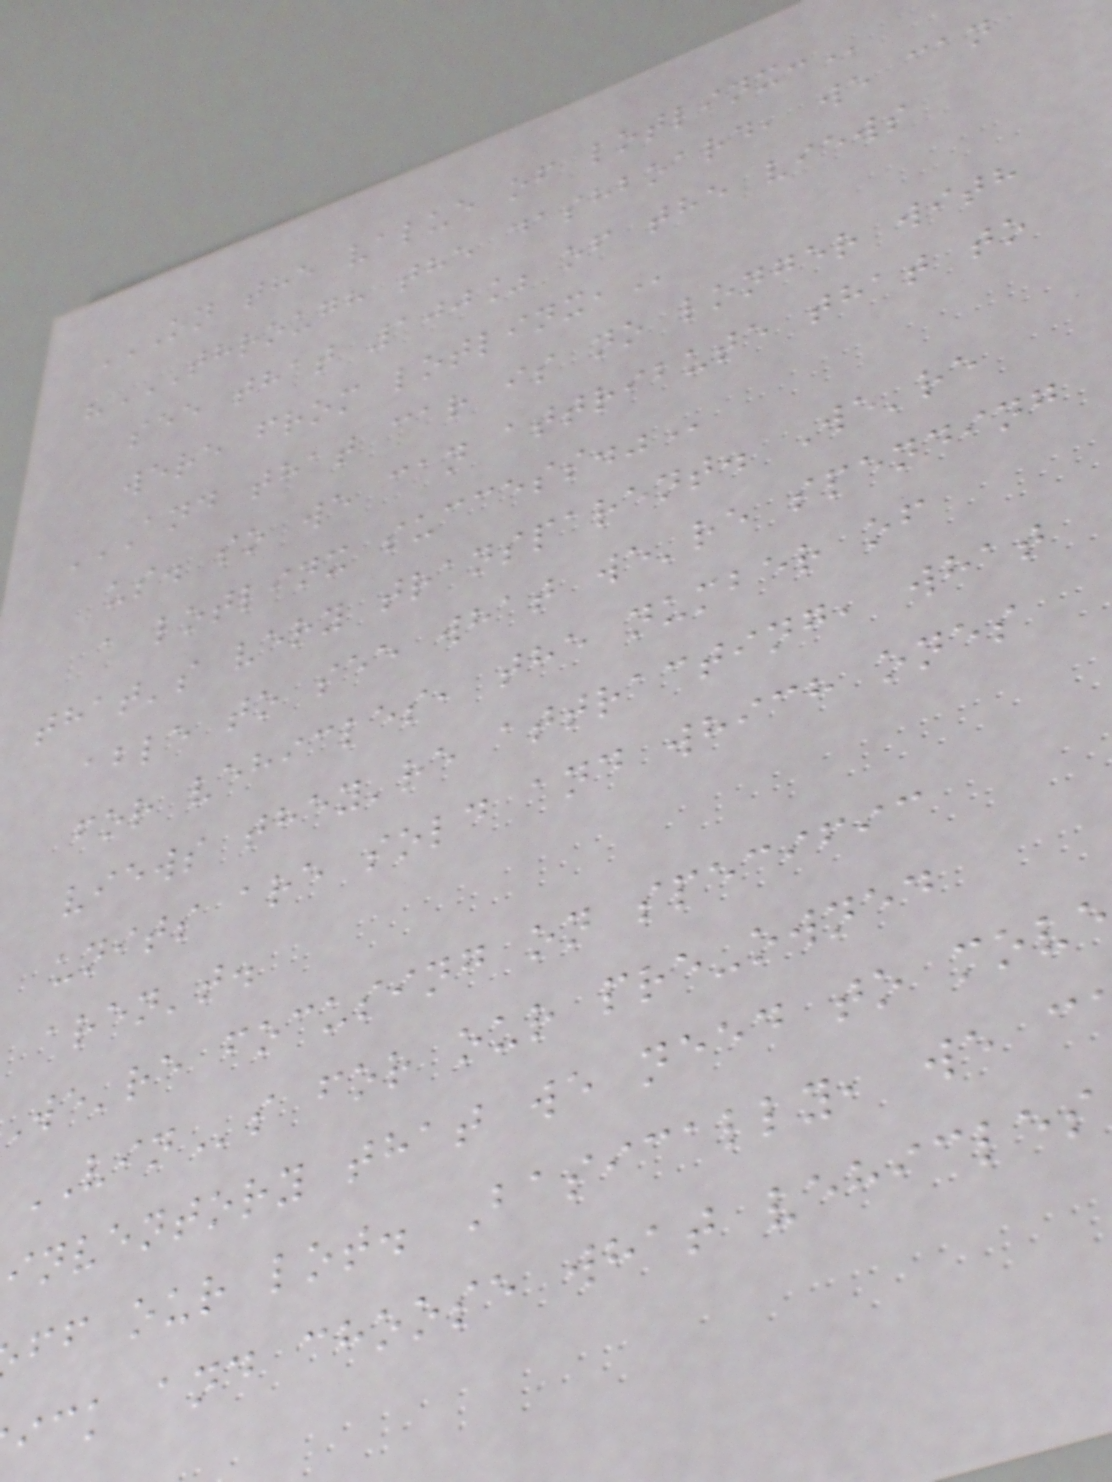ON THE VALUE OF LOTLINX:
"THROUGH THE DASHBOARD, WE CAN
see that 100% of the views
were from
AND THAT CAR IS NO LONGER WITH
us. so we can attribute that to
a lotlinx
that's very transparent. We're
able to see what we're spending
for vehicles, the number of
views they're attracting, what
units are sold and which ones
aren't.
we're focusing on specific
VINs for our pre-owned
inventory that we need to move
ff our lot. Basically, we c
ick and choose what vehicles
